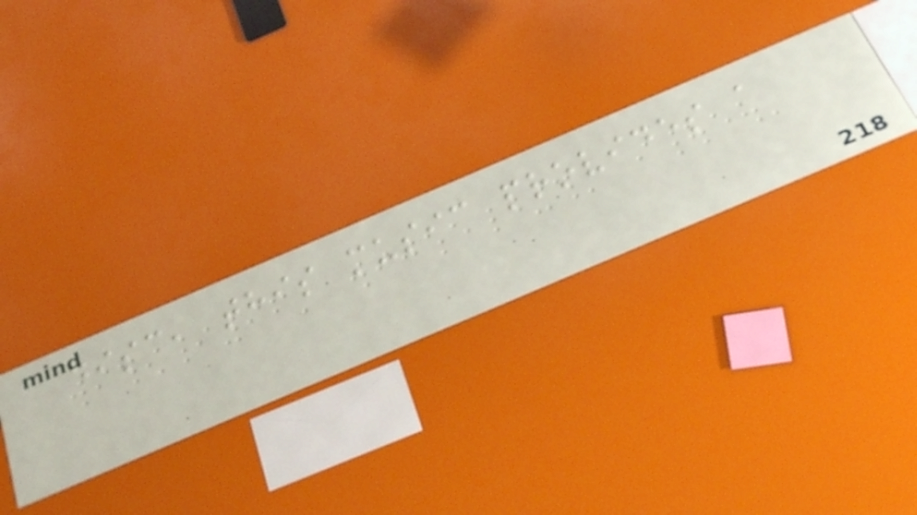disc, this music provides a
